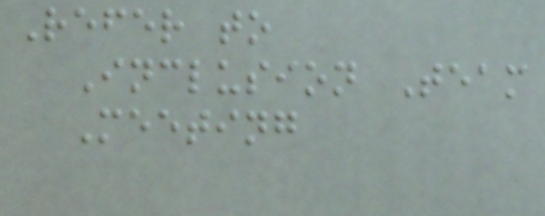Refer to
Inclusion Team
Meeting
